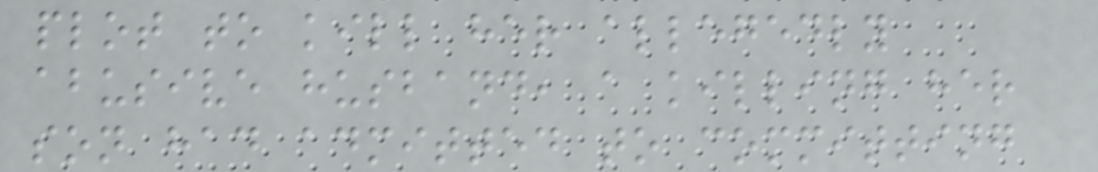plot to kill her allegedly
abusive husband, a killing her
son had admitted to committing
